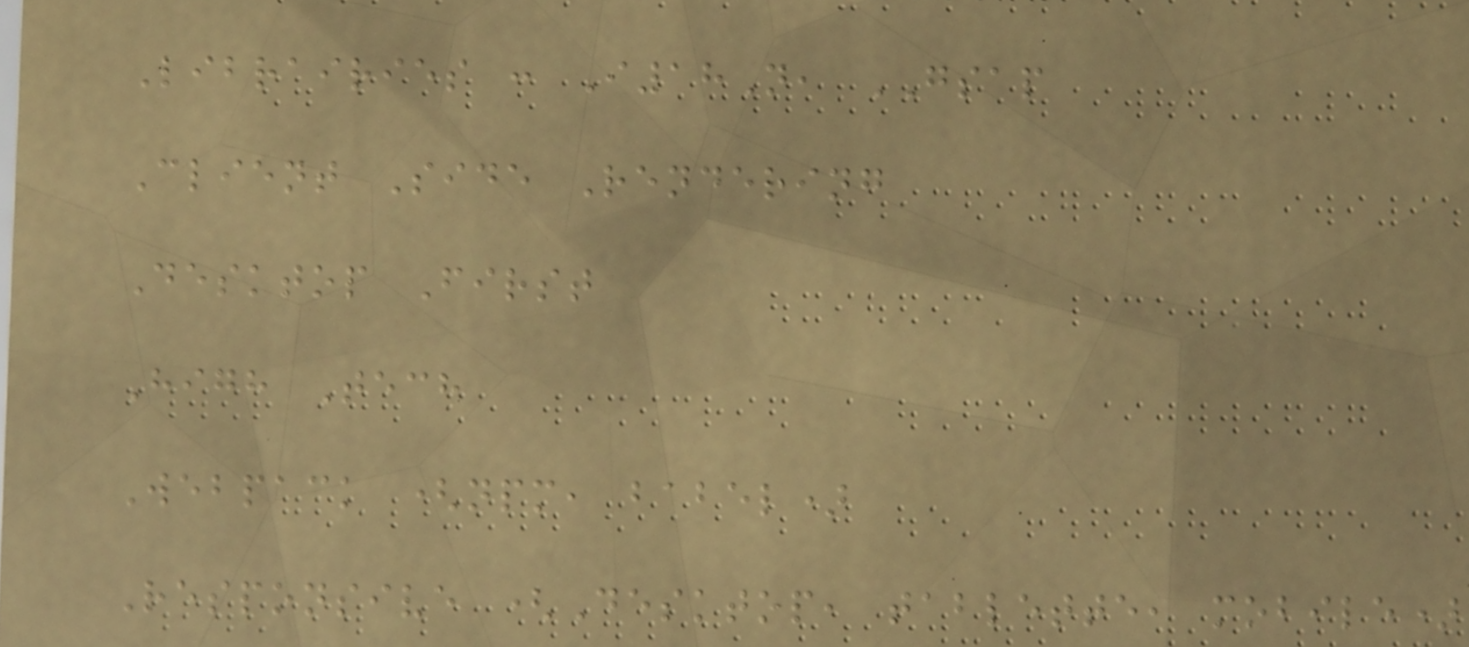Librairies : I18N, GSAP
Client Side Rendering
Desktop First
High Tech
Webpack (npm, babel)
Responsive (Desktop, tablette, mobile)
